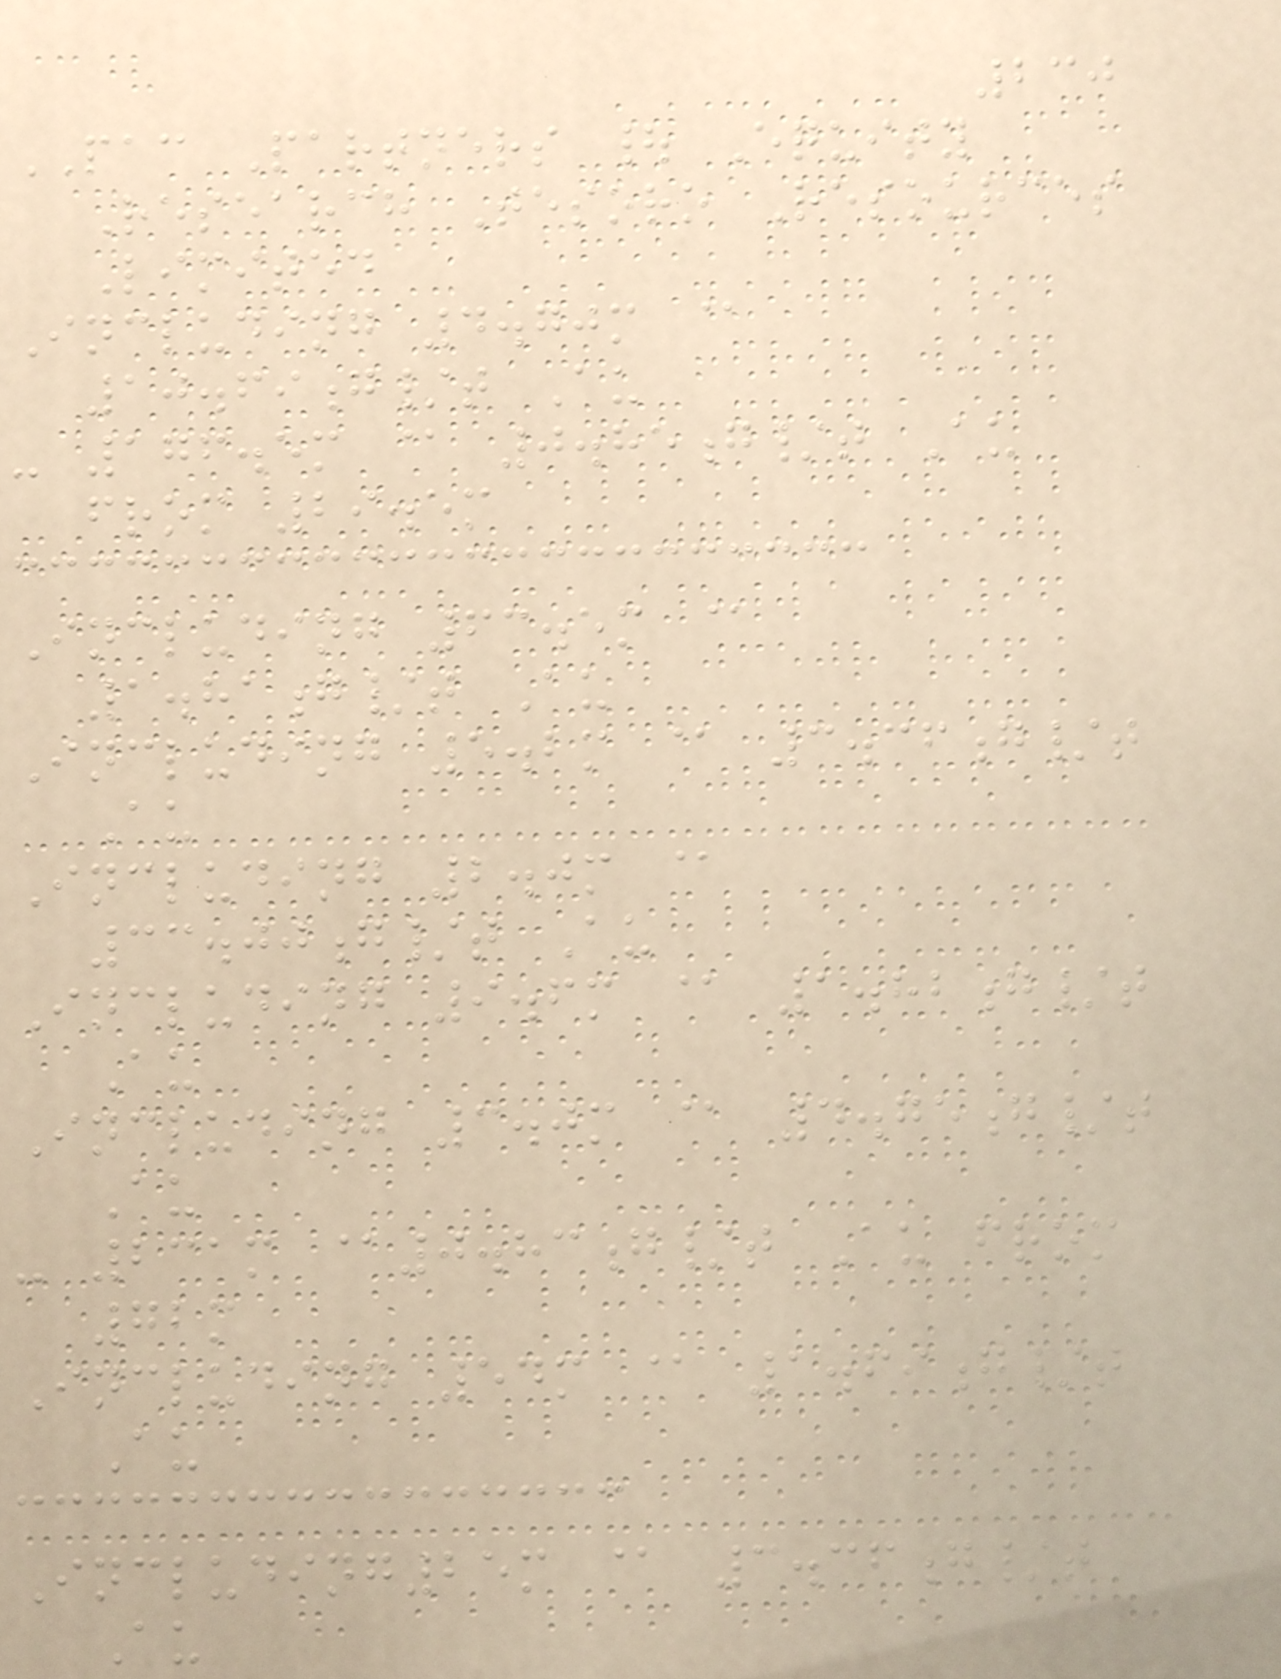230
PAC Partners | Equity
Research Tesoro Resources
Limited
Including 4.70m @
10.69g/t Au
- 176.5m @ 0.85g/t Au
from 29.5m
Including 63.5m @
1.81g/t Au
Including 5.2m @ 3.36g/t
Au
Including 2.0m @
33.00g/t Au
Including 9.6m @ 1.82g/t
Au
Including 3.0m @ 4.75g/t
Au
- 231m @0.83g/t Au from
72m
Including 54m @ 1.69g/t
Au
Including25m @ 3.36g/t
Au
